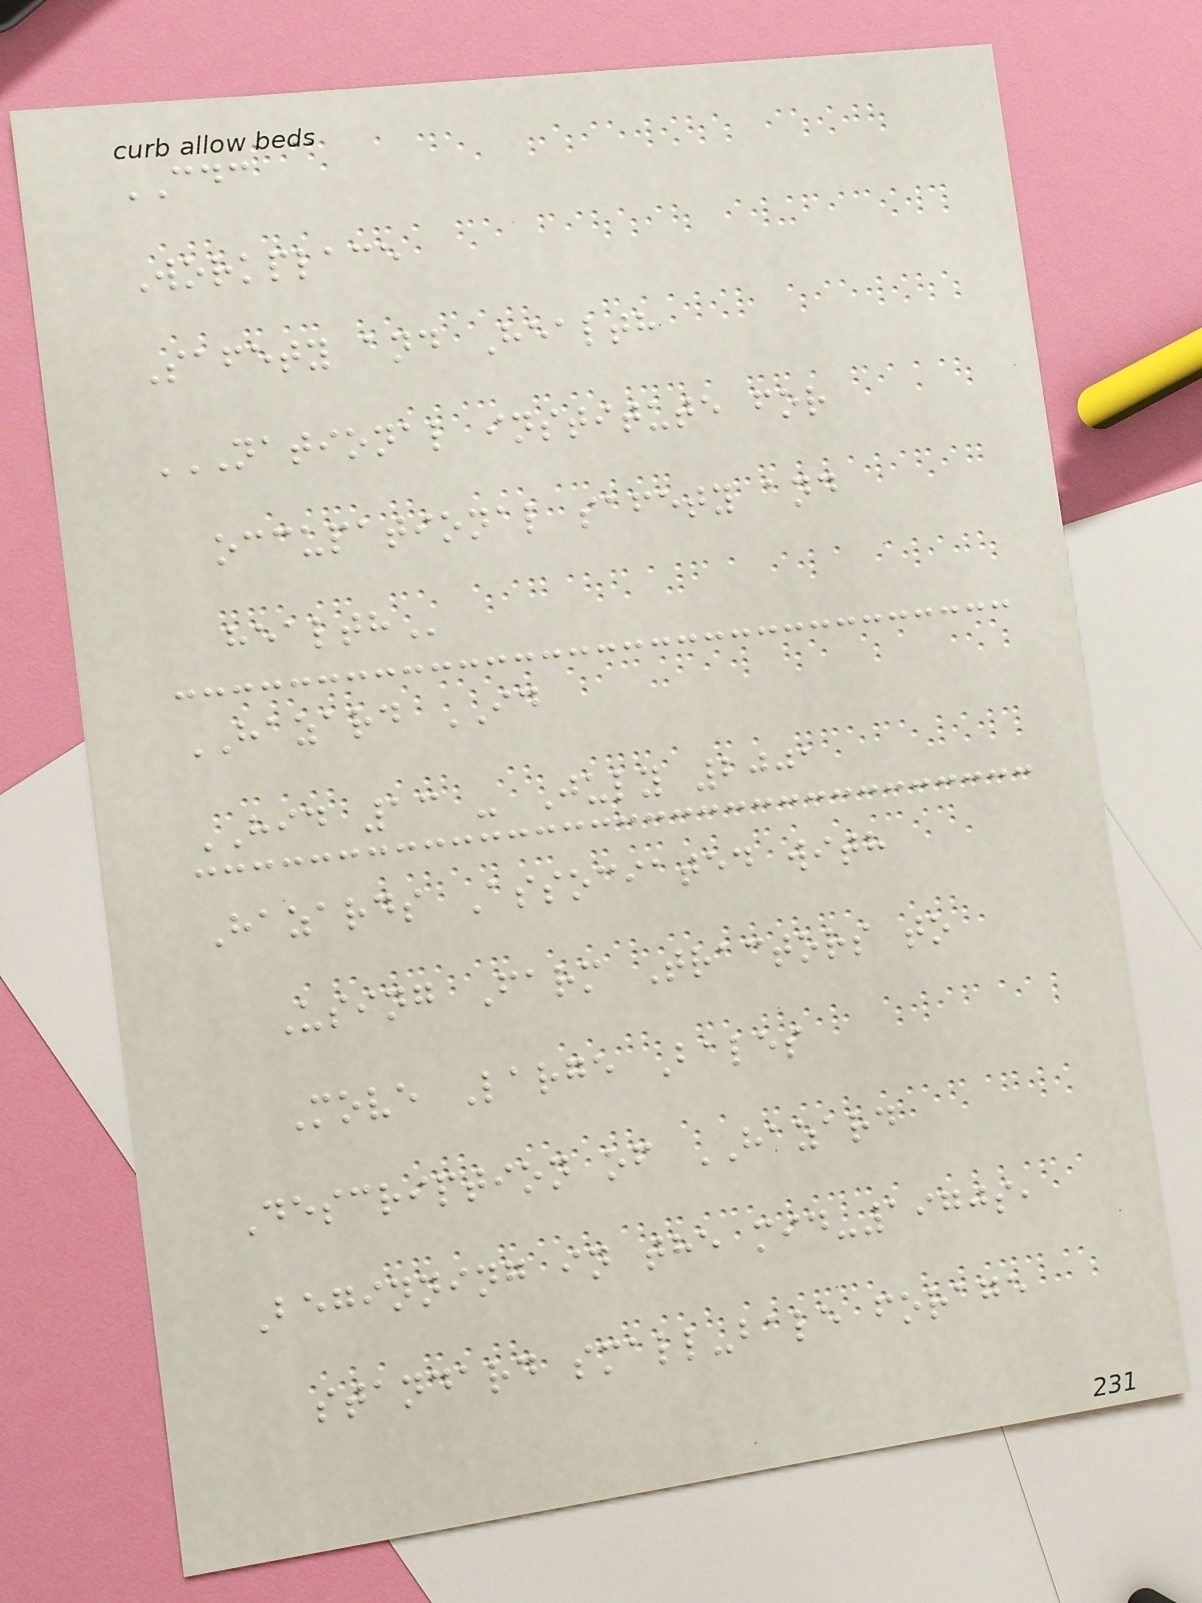CDC
Workplace
Safety and Health
NATIONAL INSTITUTE FOR
OCCUPATIONAL SAFETY AND
HEALTH
HAZARD ID
HID 13 - July 2001
Hazards Associated with
Using Farm Tractors to
Move Large Bales
Description of HAZARD
Beginning in the mid-1970s,
standard small-bale forage
